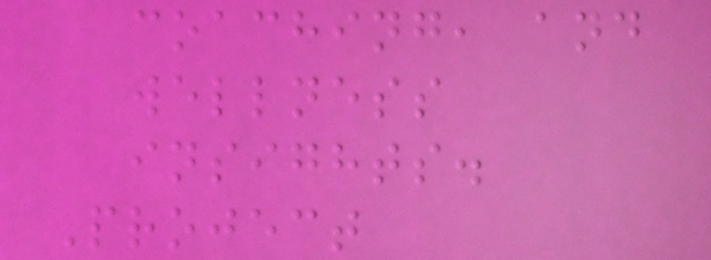coaching, and
wellness
insights.
Project
